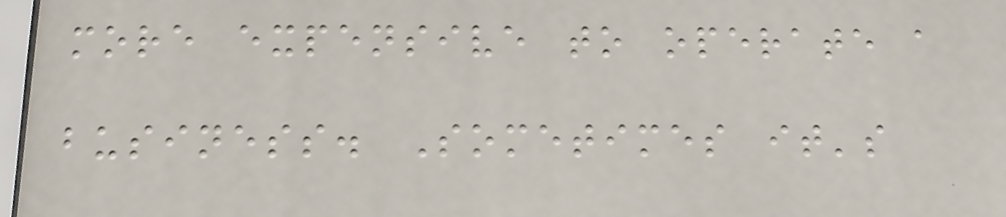more expensive to operate a
business. Sometimes it's
